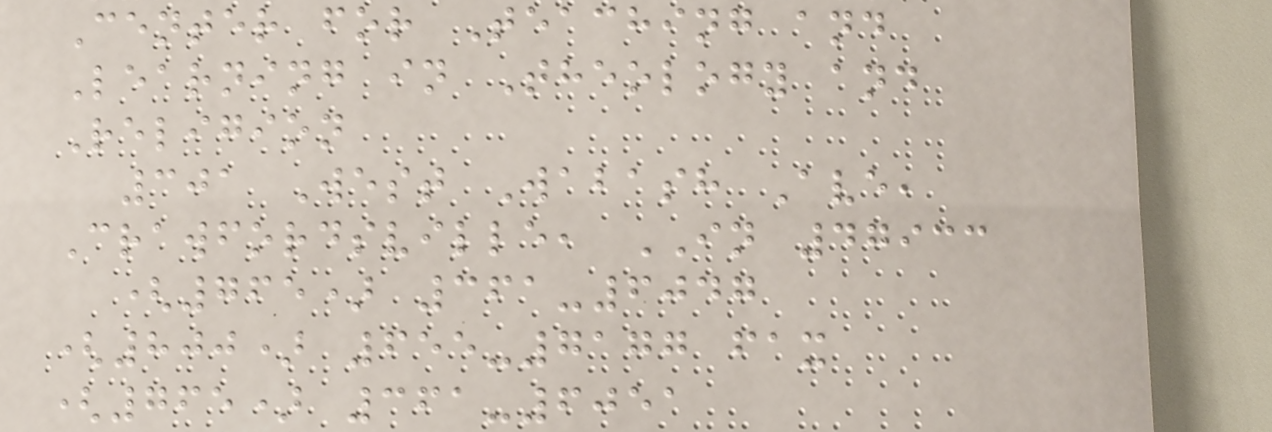Center for Teaching and
Learning in Theology and
Religion
301 West Wabash Ave,
Crawfordsville, IN 47933
(765) 361-6047
(800) 655-7177 fax
(765) 361-6051
